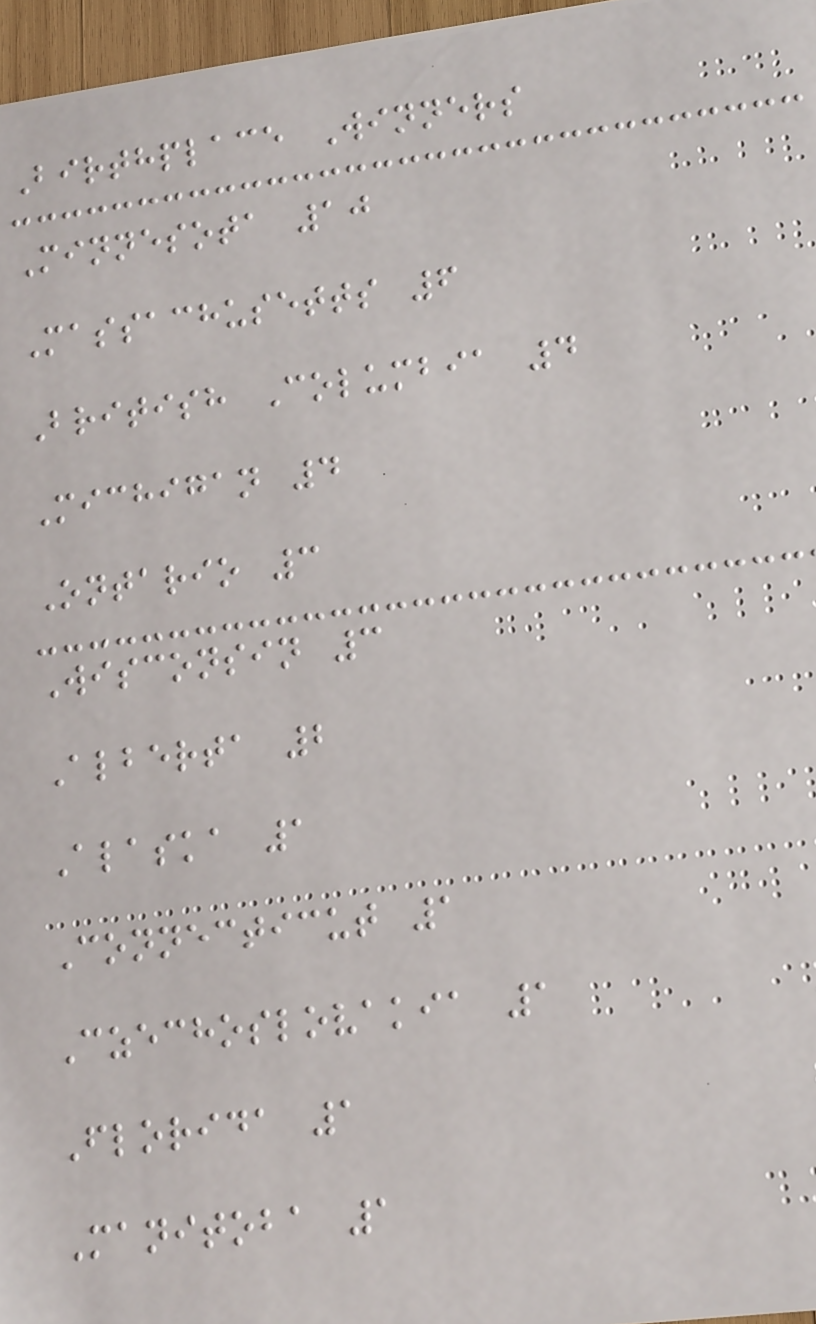Birthplace Winners
Minnesota 10
Massachusetts 6
British Columbia 4
Michigan 4
Ontario 3
Wisconsin 3
Alberta 2
Alaska 1
Connecticut 1
Czechoslovakia 1
Florida 1
Manitoba 1
